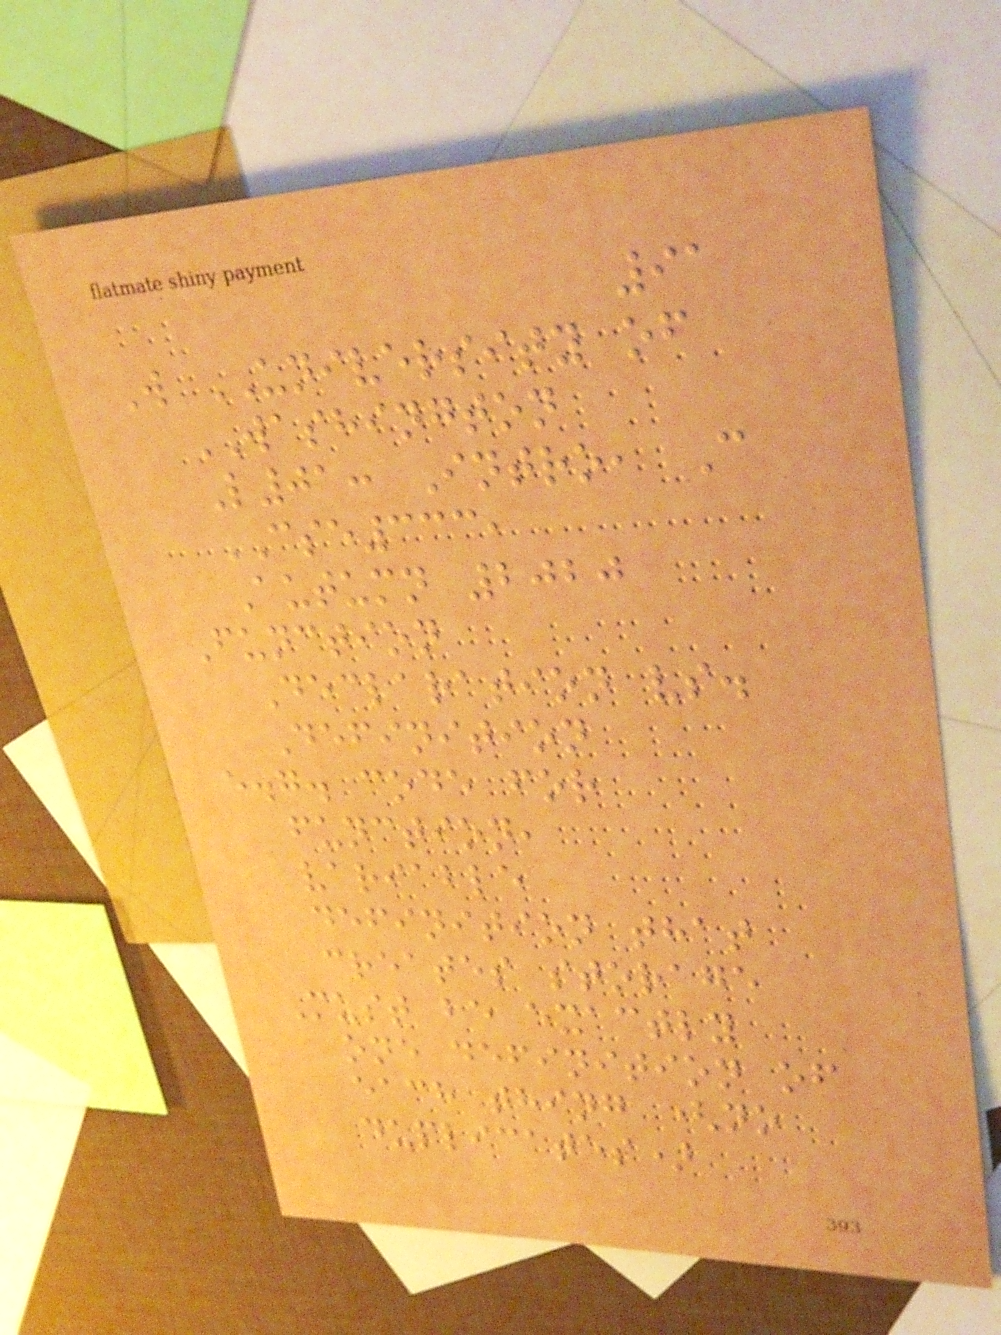91
W UNIVERSITY of
WASHINGTON
L01: Intro, C
CSE333,
Autumn 2020
Function
Declaration vs.
Definition
e.g. code for
function,
variable
definition that
creates storage
Must be exactly
one definition of
each thing (no
duplicates)
